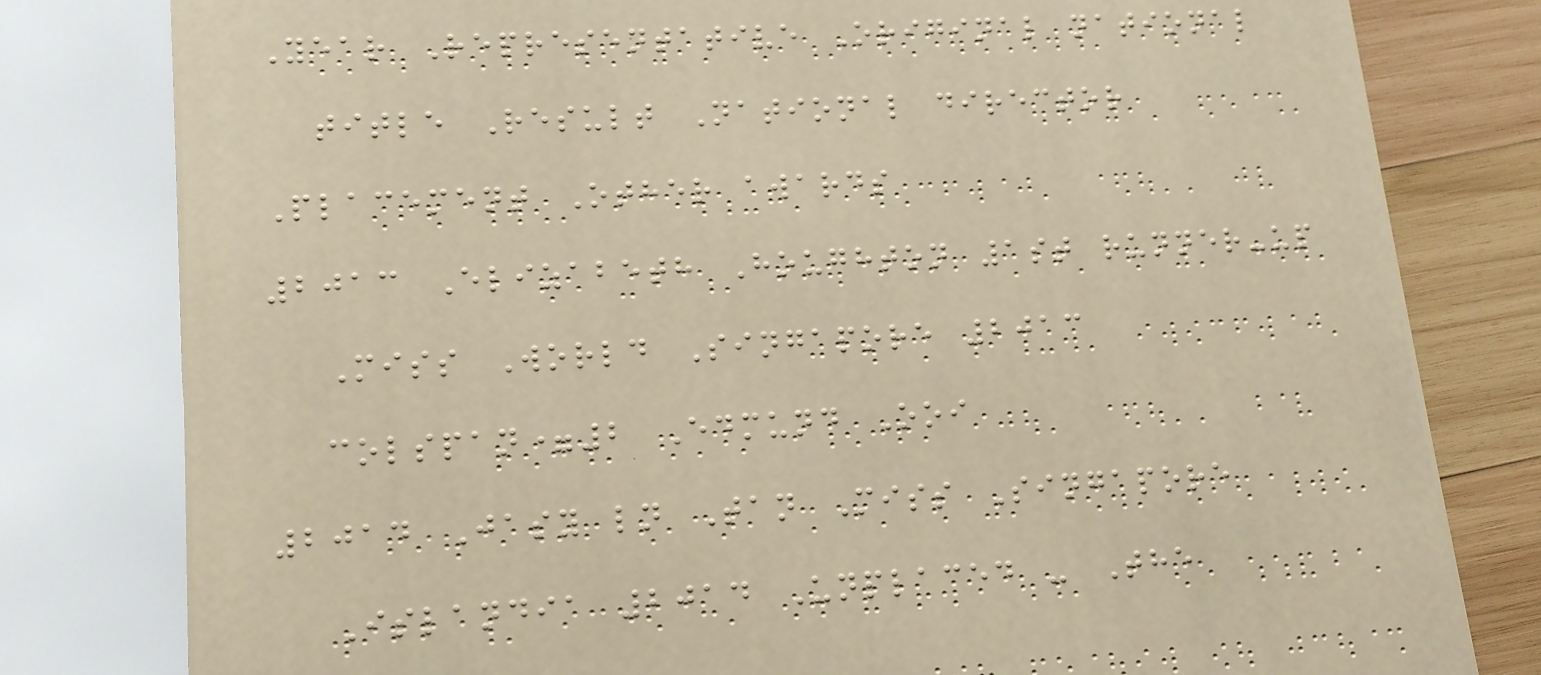Year Representative Original national
title Result National director
Placement Other awards
2013 Elizabeth Houghton 1st runner-up
Miss World Singapore 2013
colspan=2 Edmund Ooi
2014 Jasy ln Tan Miss Singapore
Islandia 2014 Unplaced - The
